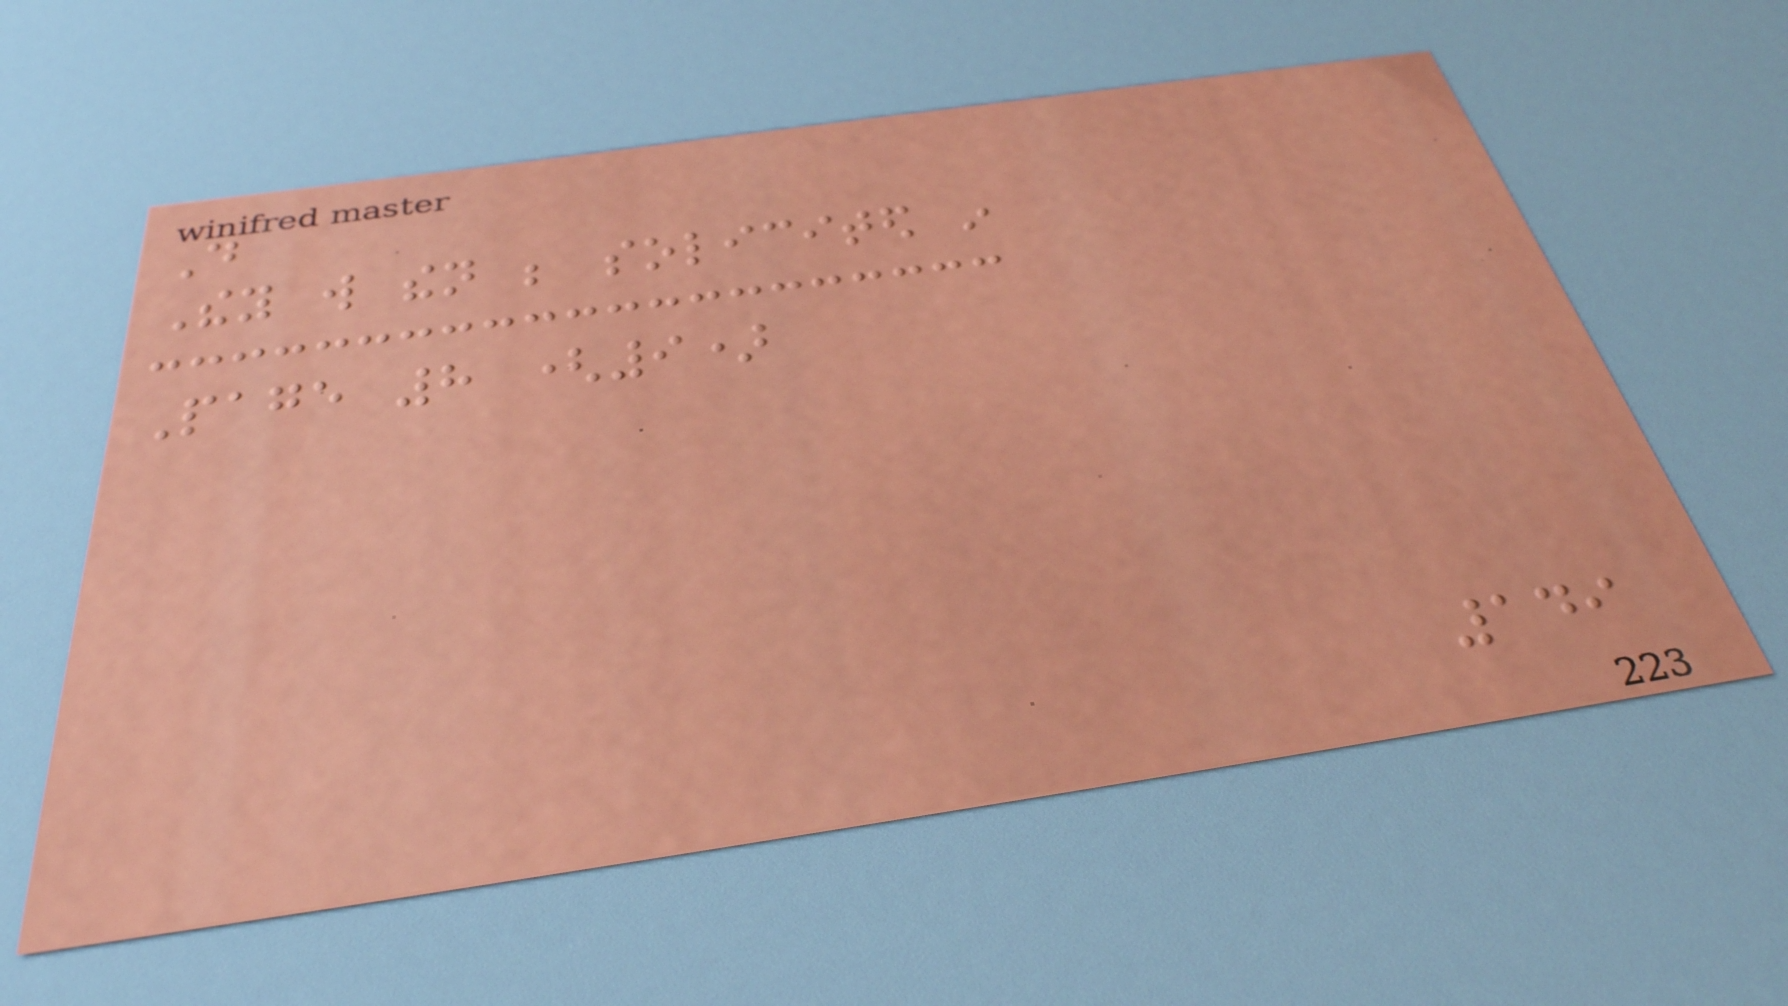Do
They will then be solicited in
Page 8 (9)
149
